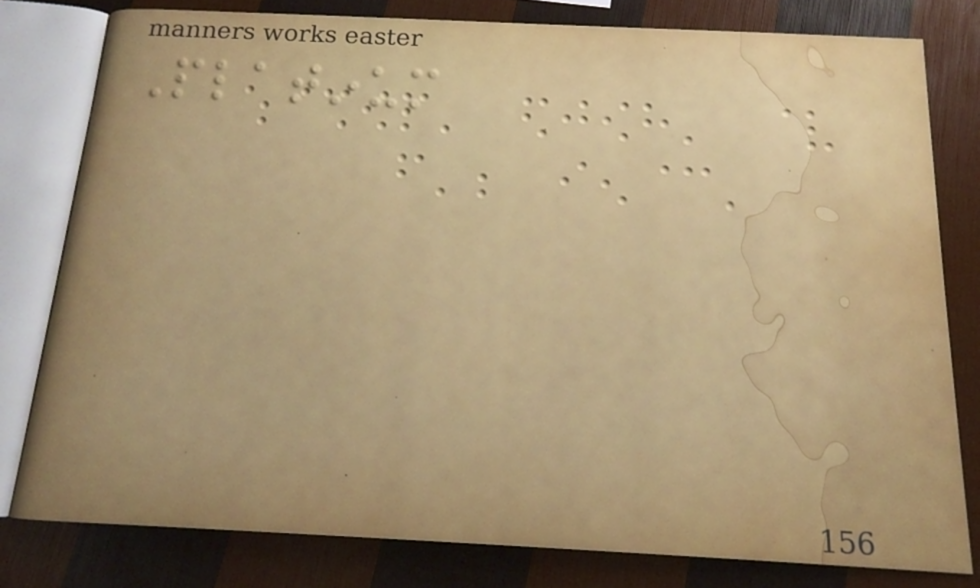Platinum
